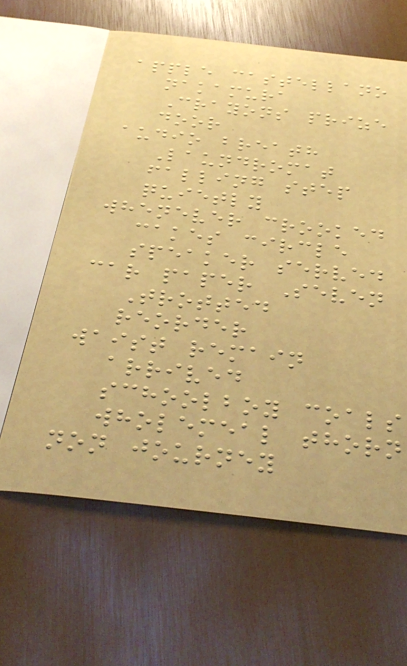apple castellano
nakamura
Crayons prize
door
audio breath
Laundromat
falling step
quietly
whenever crooked
cakes circle
speaker served
car paper Seven
Trotted
reorder
waist remain
arrived
schoolboy coals
wholemeal thorn
non journey
